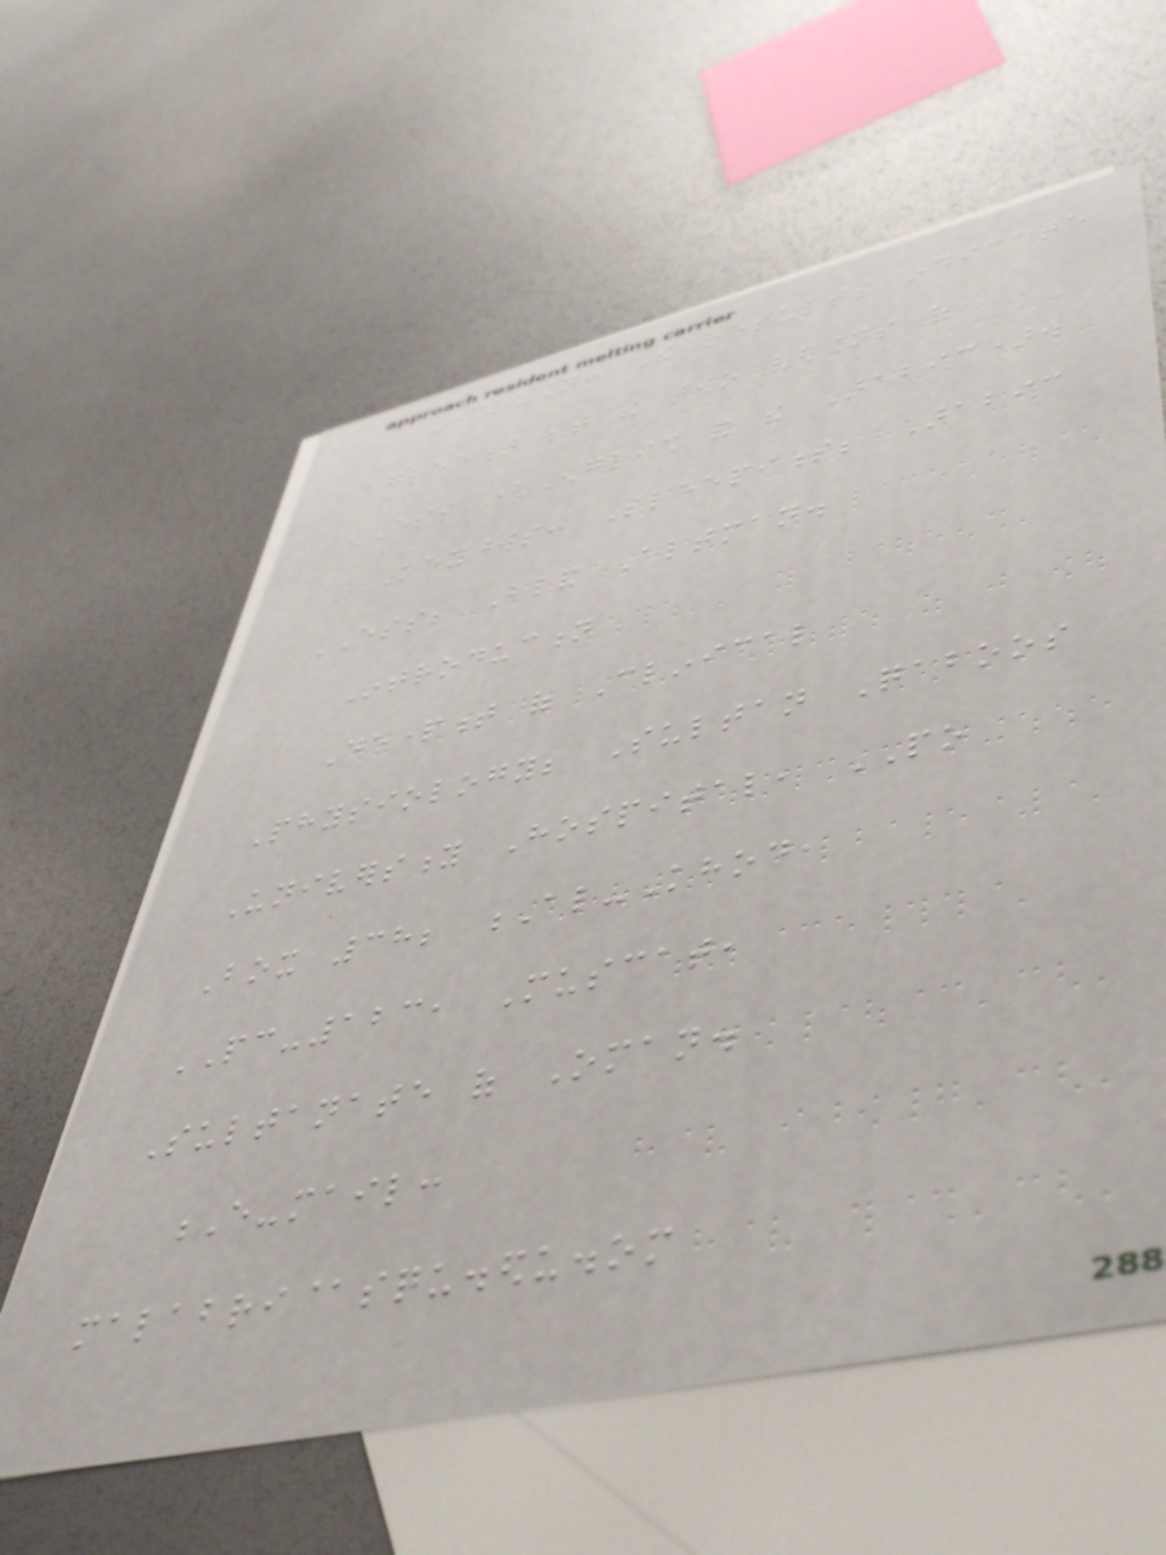Conclusion: The results indicate
agreement between the two versions of
ESS (English and the Arabic).
Keywords: Sleepiness; Arabic
ESS; Bland Altman.
Introduction
Department of Clinical
Physiology; Sultan Qaboos
University Hospital, PO
Box 38; Al-Khod,
PC-123, Muscat,
Sultanate of Oman.
E-mail:
malabri@squ.edu.om
